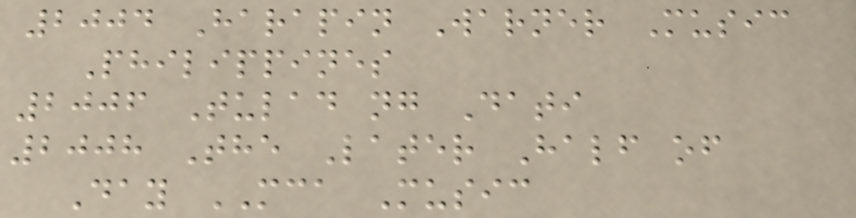2004 Harapin Warner Music
Philippines
2006 Tulad ng Dati
2008 The Later Half of
Day MCA Music
